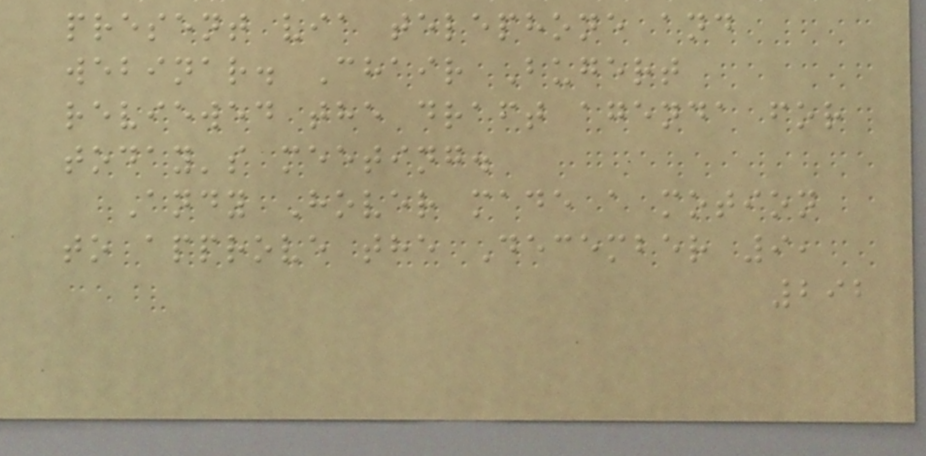present via telephone and
webinar. Chair Bugert
reviewed the draft agenda for
today's meeting.
Andy Hover made a motion
to approve the December 9,
292
